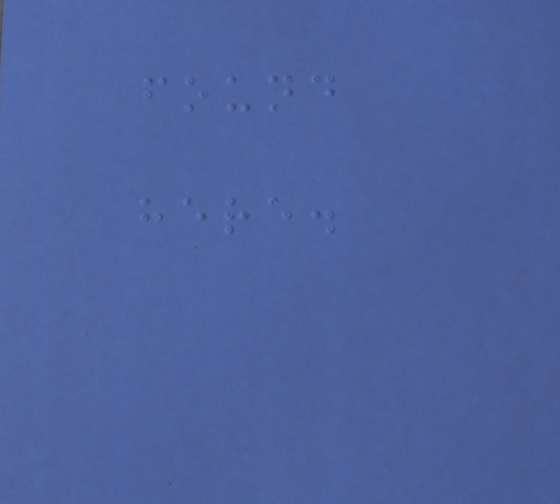found
here.
